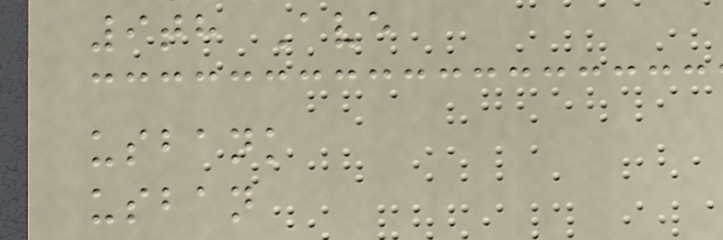9th Ave
usbank
usban
